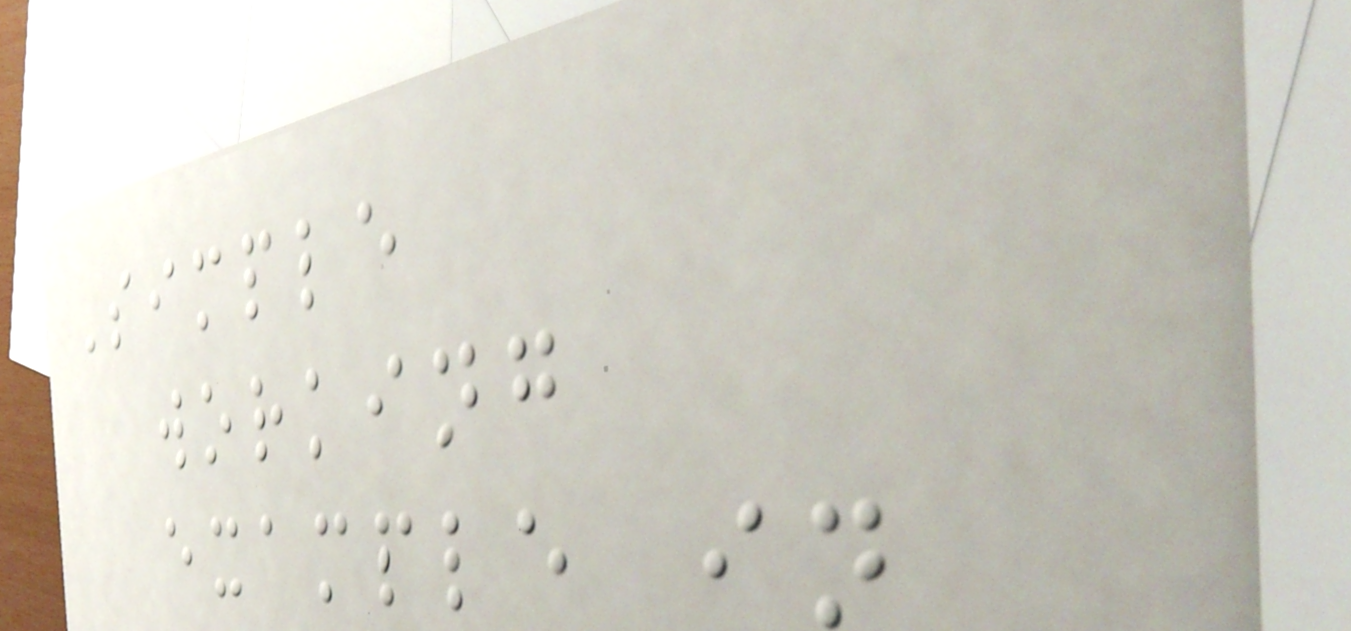Simple
working
example in
